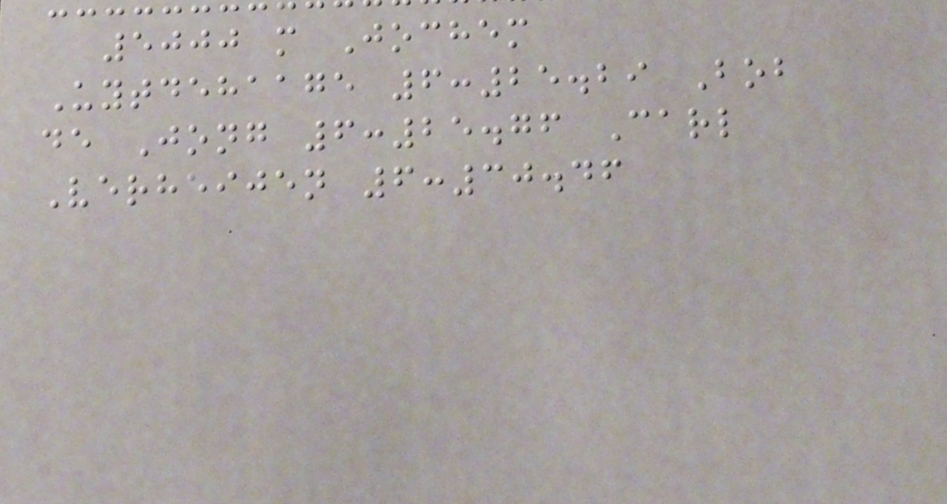5000 m Jochem
Uytdehaage 6:25.29 Bob
de Jong 6:25.76 Carl
Verheijen 6:30.46
